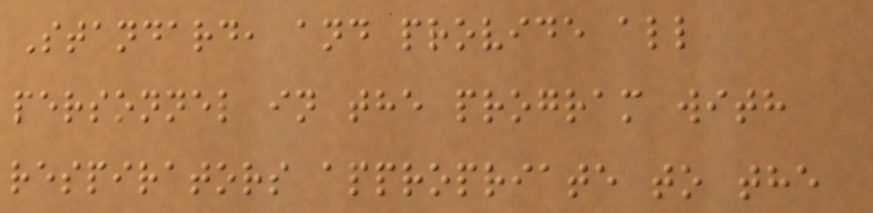Standard, and provide all
personnel in the program with
respirators appropriate to the
